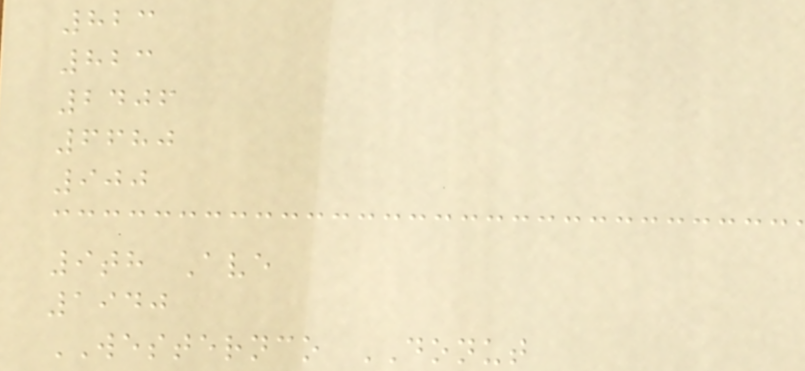823
823
2406
6680
900
9th Ave
1940
WESTERNCO DONUT
